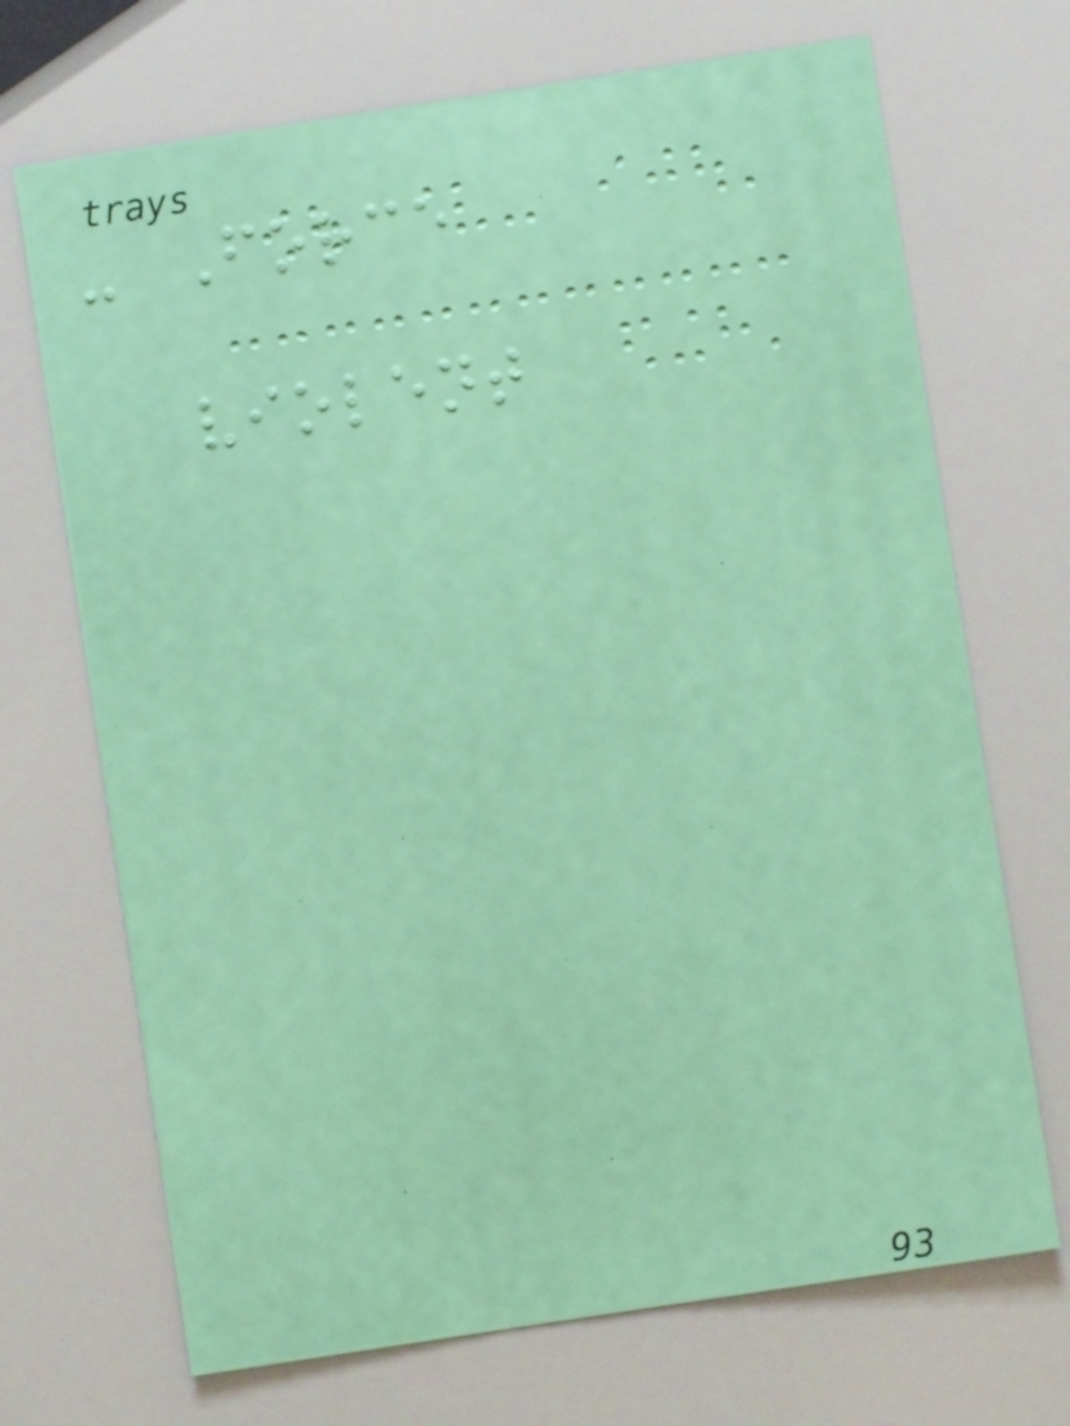- Force
violent
